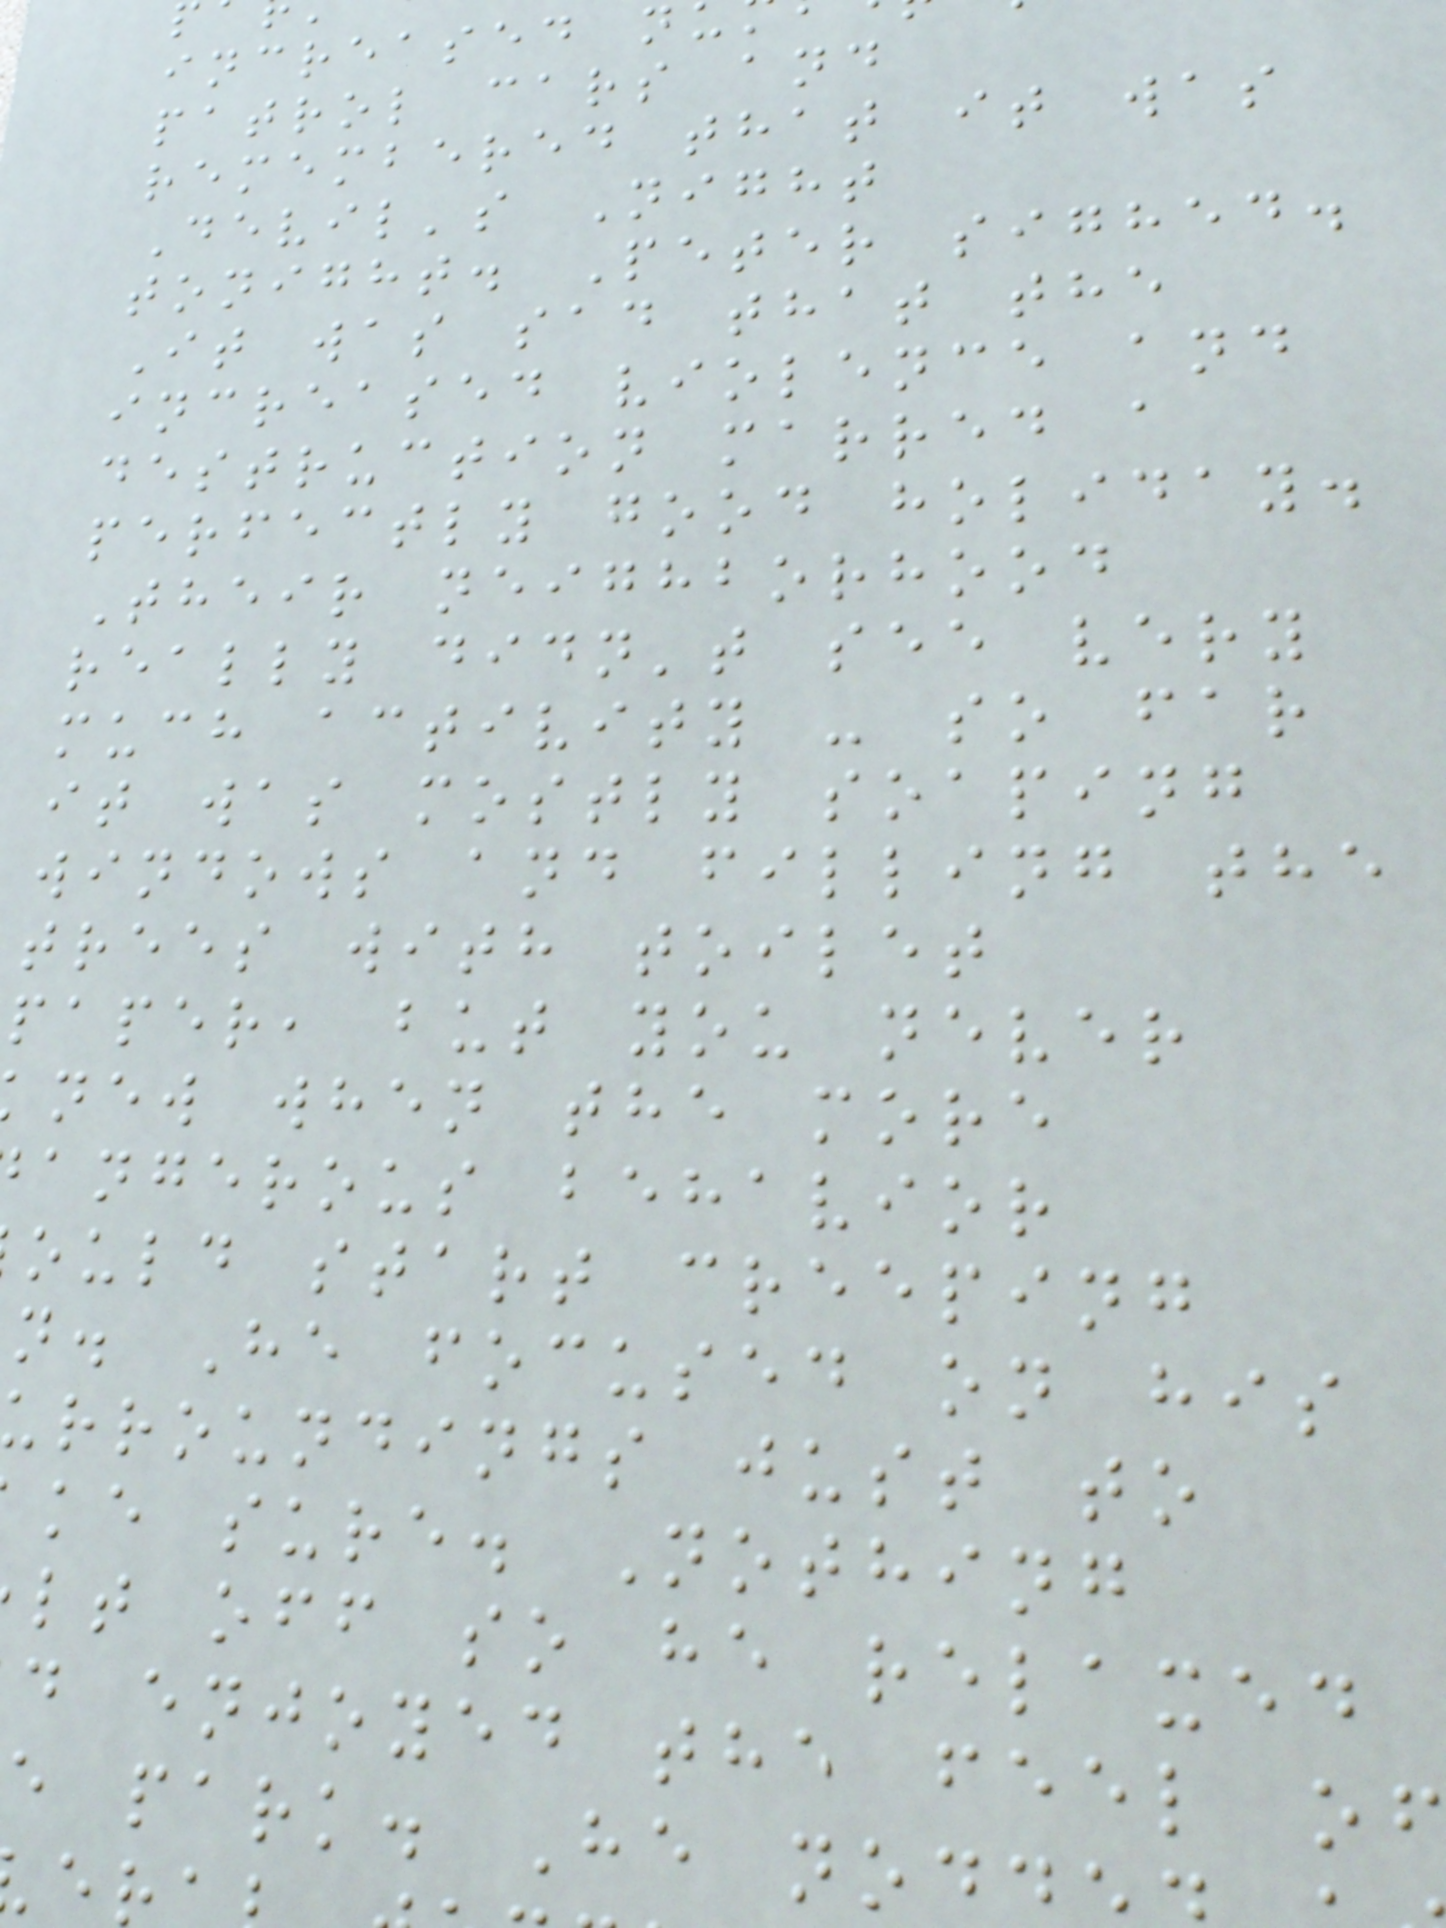increased n
patrol cars and
remembered that it was
Devil's Night
tonight. Peter sighed.
It was sad that the
increased violence and
destruction marred a
perfectly good holiday.
Their neighborhood
really didn't see very
much activity - so far
it was mostly soaping
windows and filling the
trees with toilet
paper, but you never
new when the more
angerous behavior
ould start creeping
n. He focused on his
urroundings just to
ke sure. Nothing
lt off so he relaxed
d enjoyed the feel of
e park. He nod
